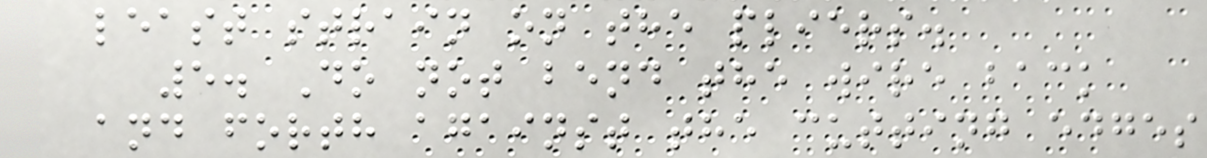least strain on the pliers.
5. Do not bend the wire back
and forth against the cutting edges
